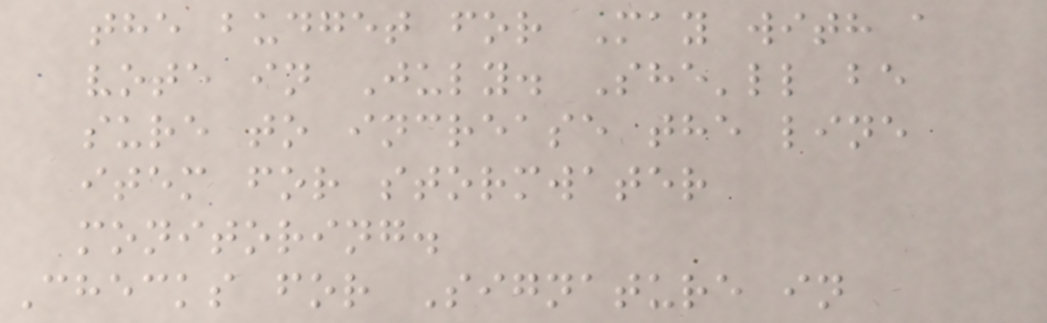the budget for May with a
vote in July. She'll be
sure to increase the line
item for stormwater
monitoring.
Checks for Signature in
